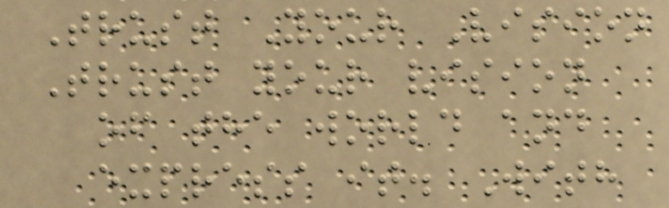Trust Your Vision
Trust your vision
of the world and
express it. With
